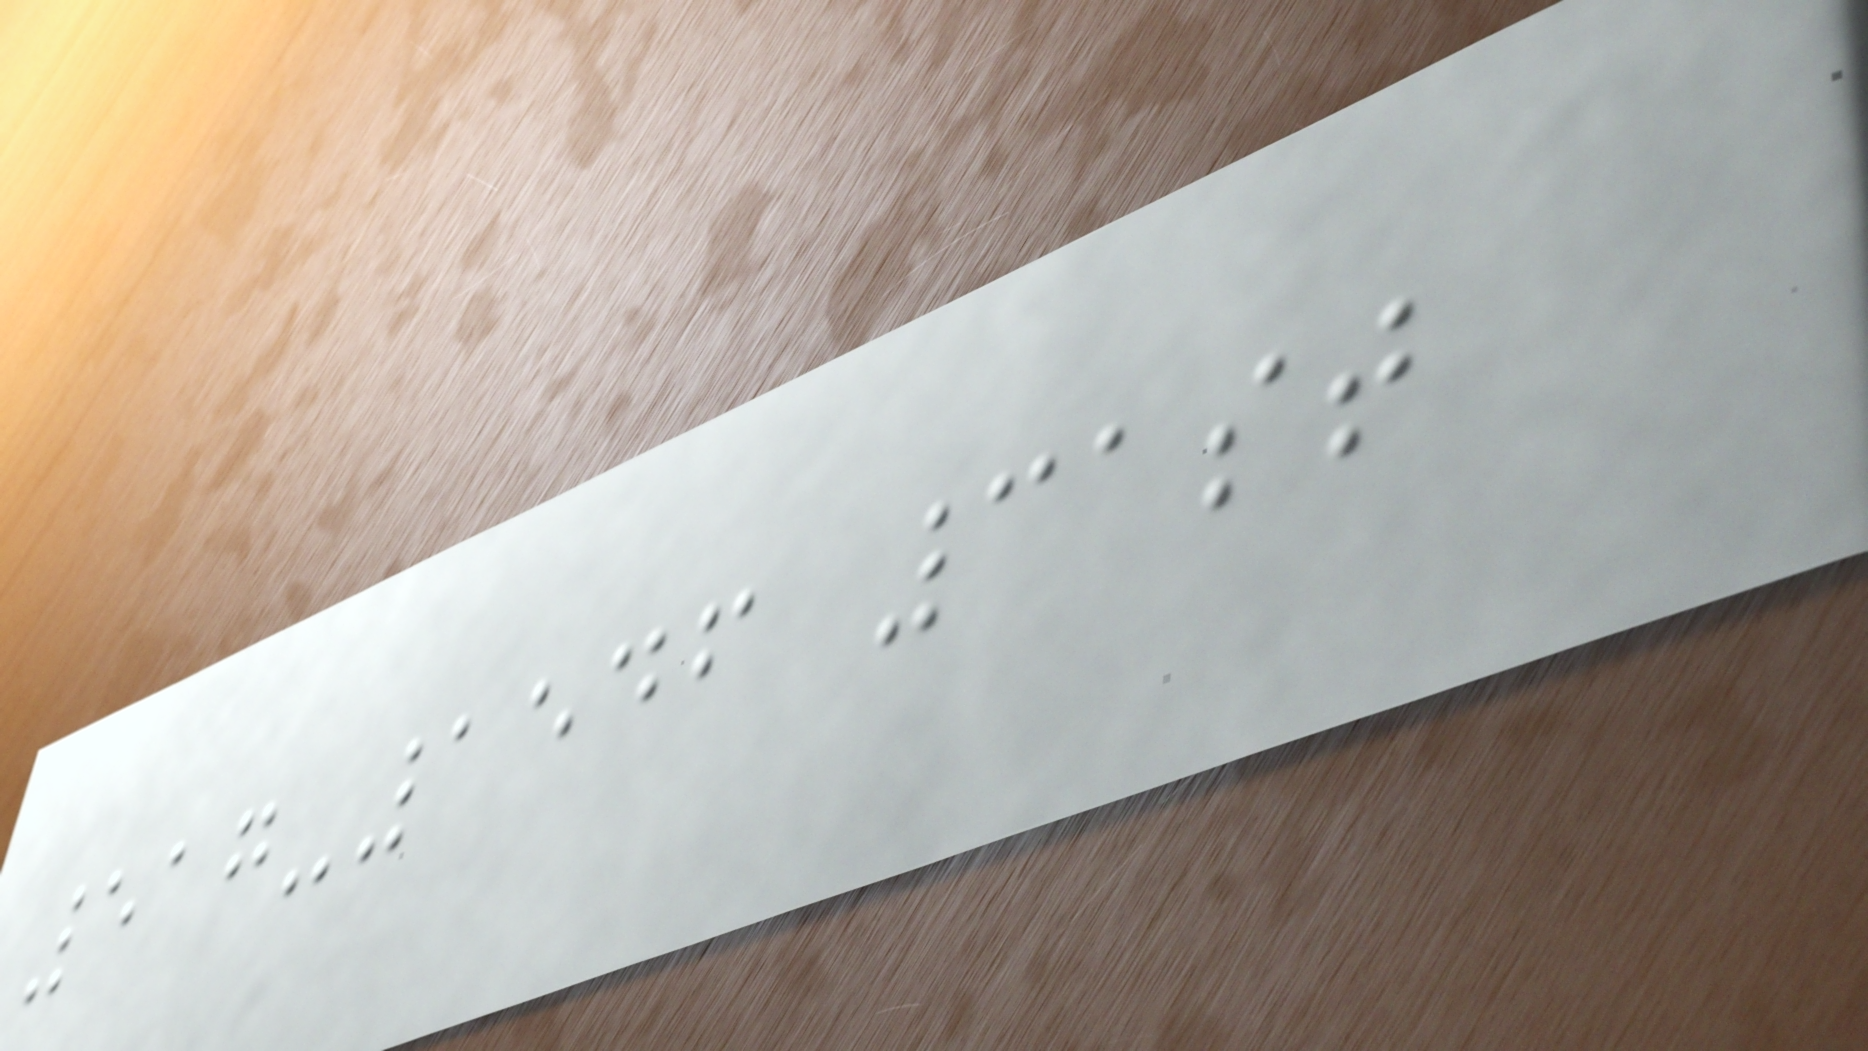517-1546 31st
